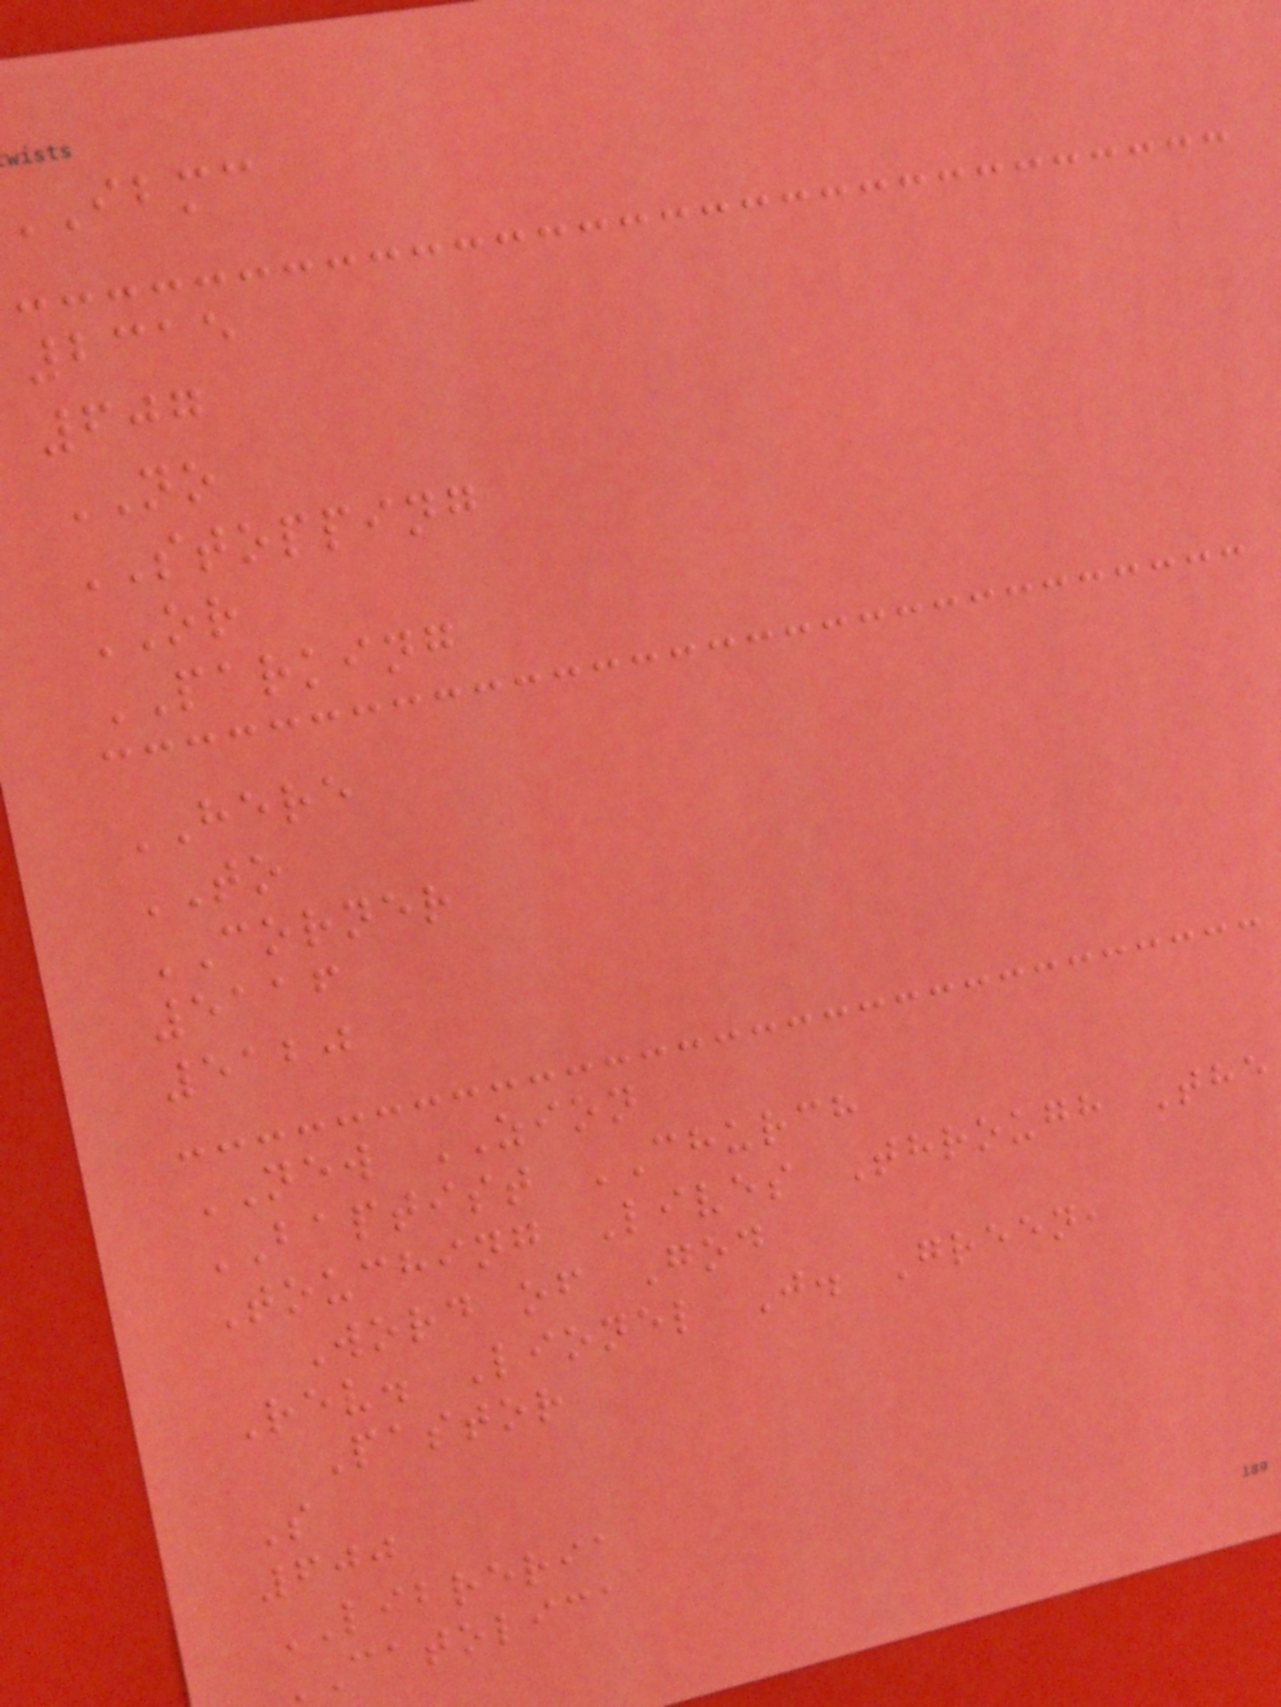ibmc
2315
607
NO
STOPPING
OR
PARKING
HERE
TO
CORNER
5116
5120
NEW ZION
BAPTIST CHURCH
Touching Lives Through The
Word of God
Rev. Lionel J. Green,
Pastor
S
600
LIBRERIA
CATOLICA
